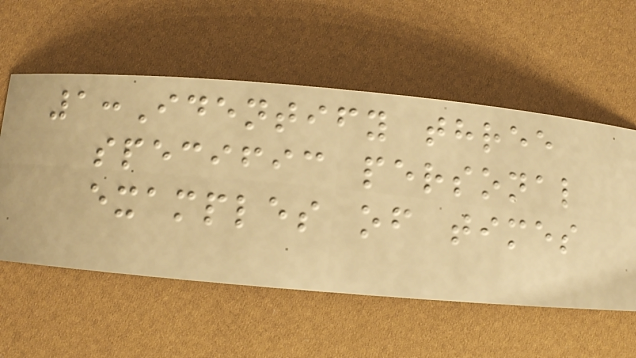1:Identify three
specific personal
examples of times
